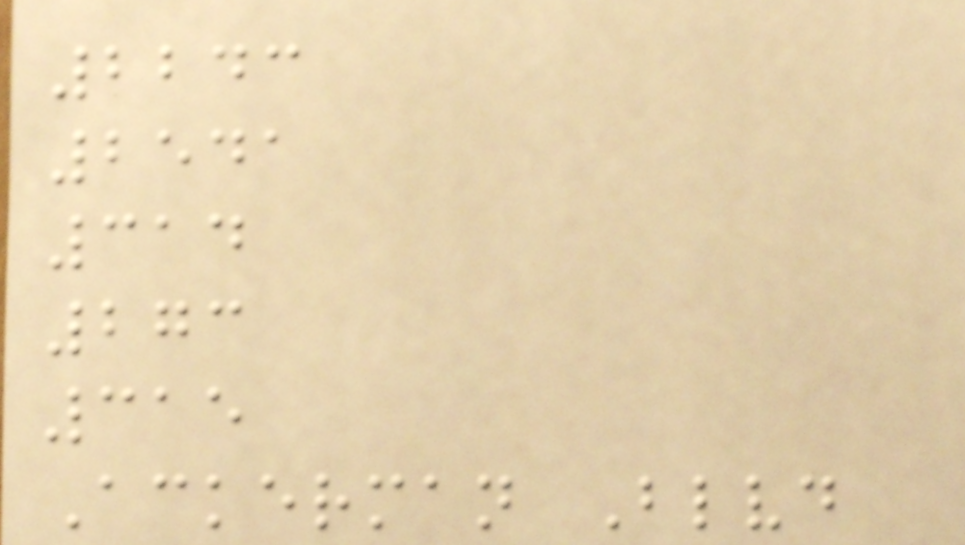2243
2541
314
273
315
Ackerman Blvd
